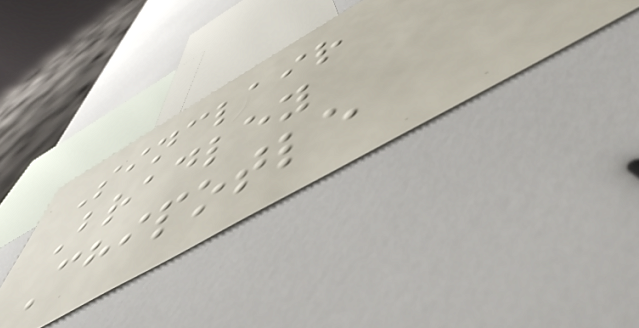Sinclair
Bradley
Chipotle
